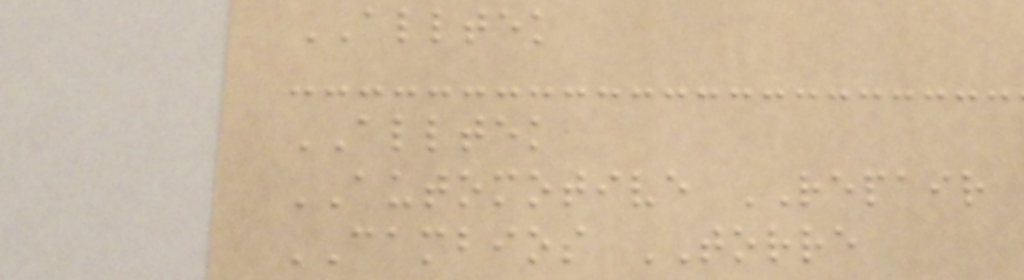ALLTEK
ALLTEK
AUTOMOTIVE REPAIR
CAMBIOS TORRE
